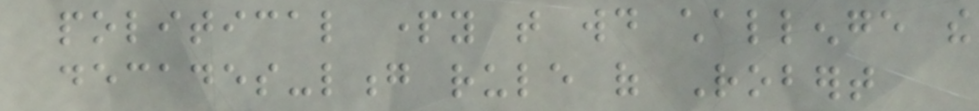political party that would challenge the
decades-long rule of Robert
